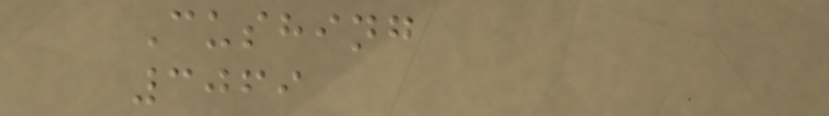Cushing
3069
